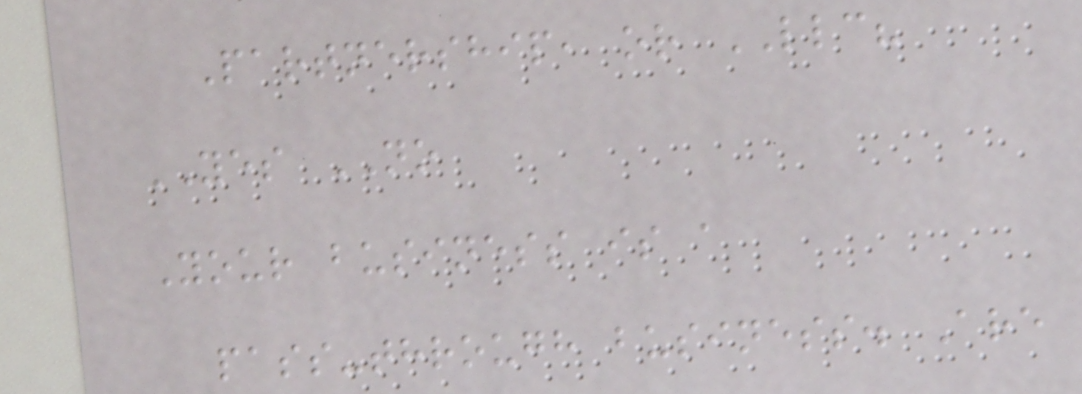Partnership, or LLC?
YES NO
Your business is a
pass-through business. Are
